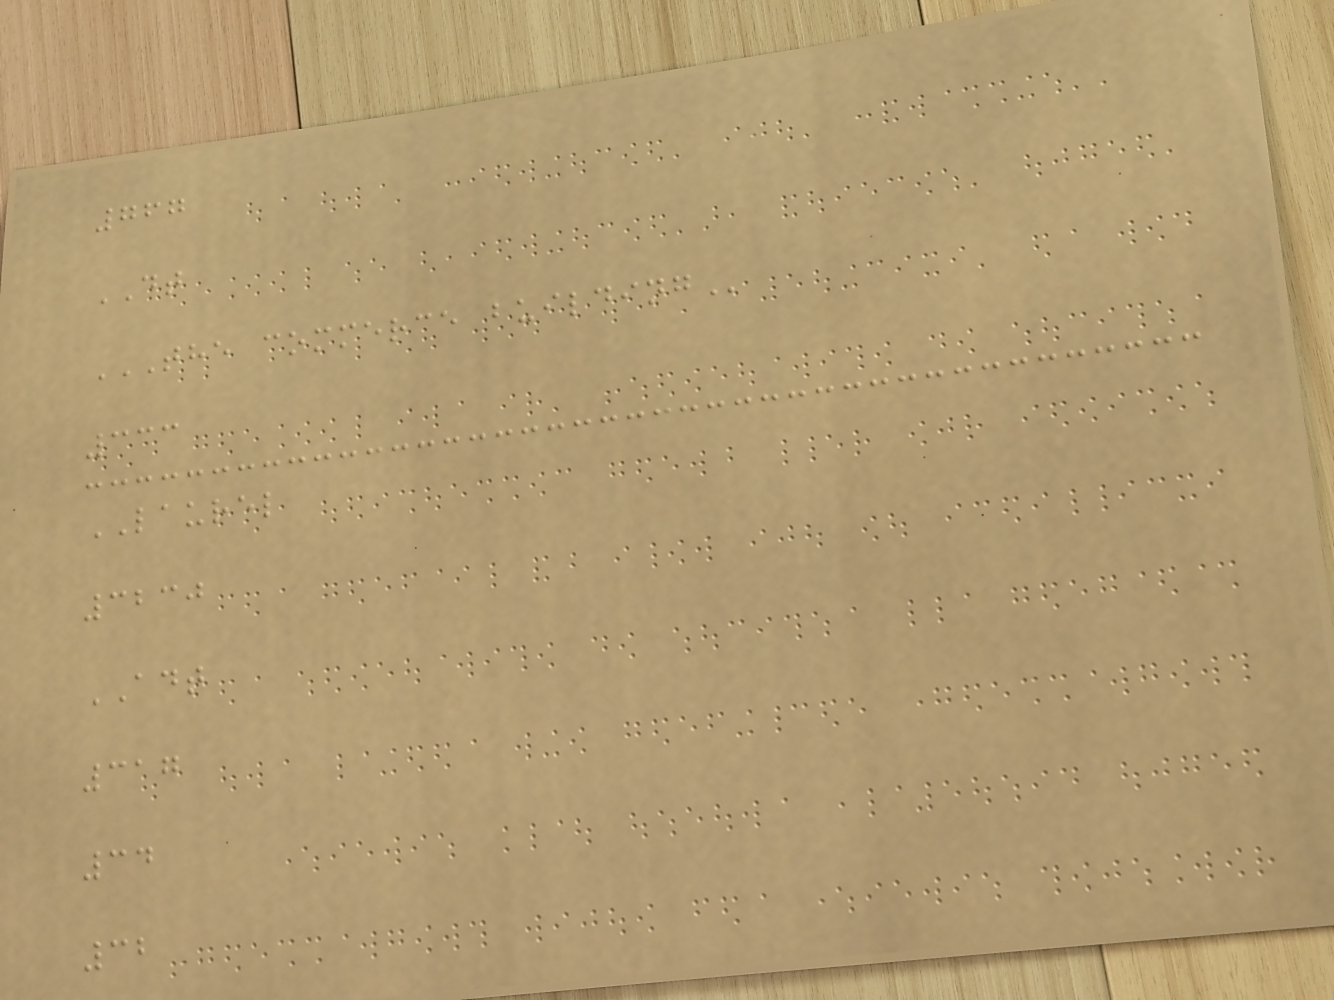767
DT
THE COMMERCE BUILDING
333
LAUREL
3230
ADT
317
34
32
